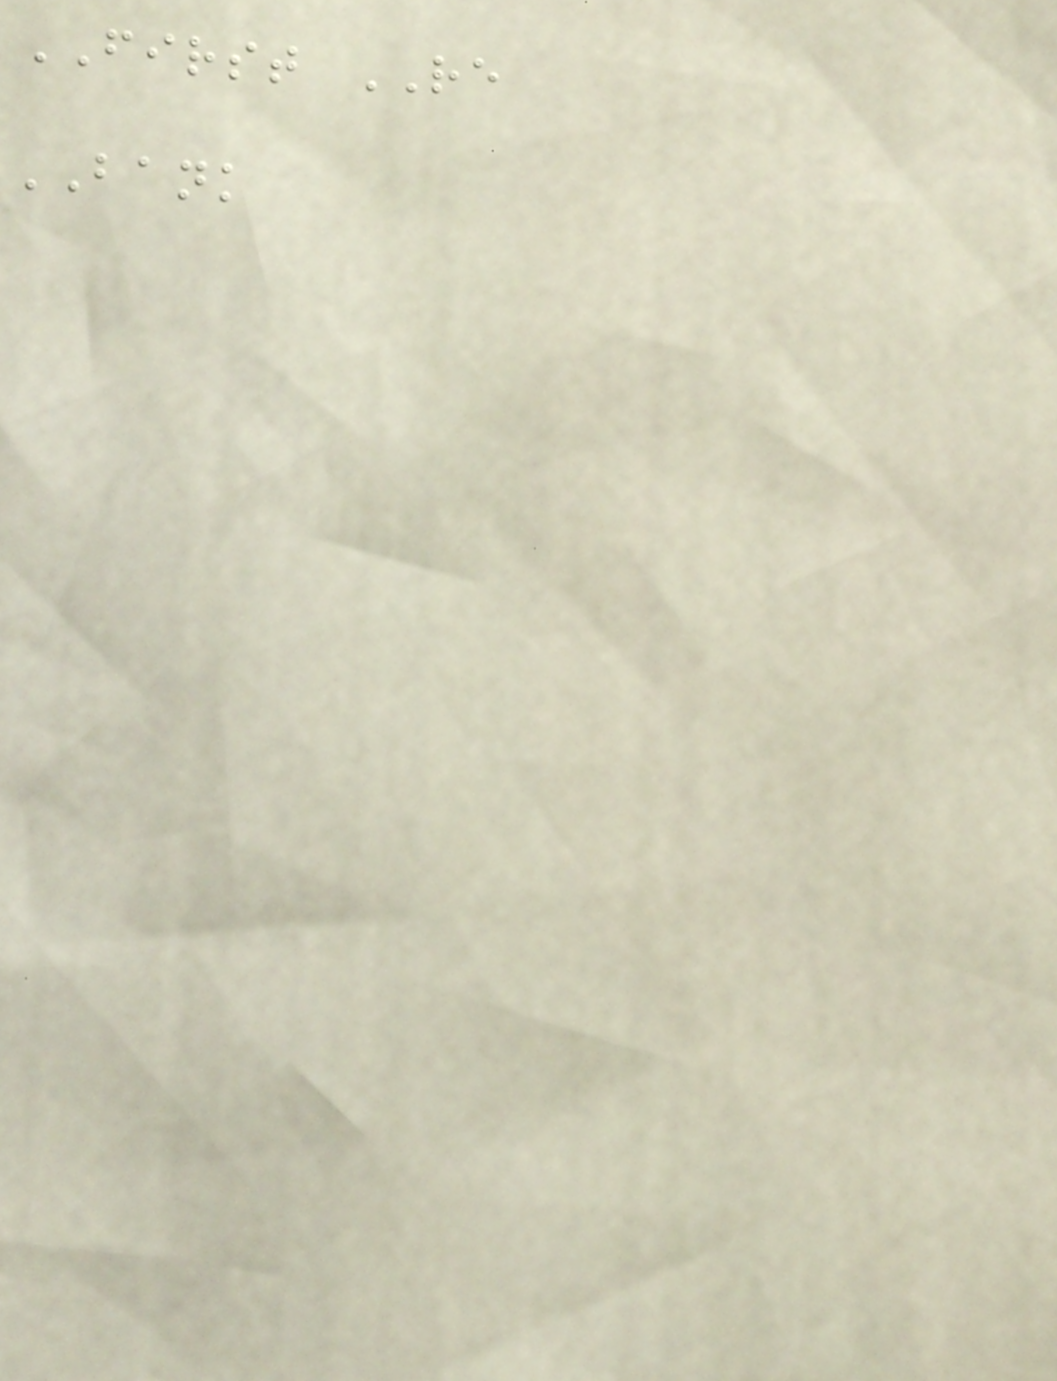FIRST RE
BANK
